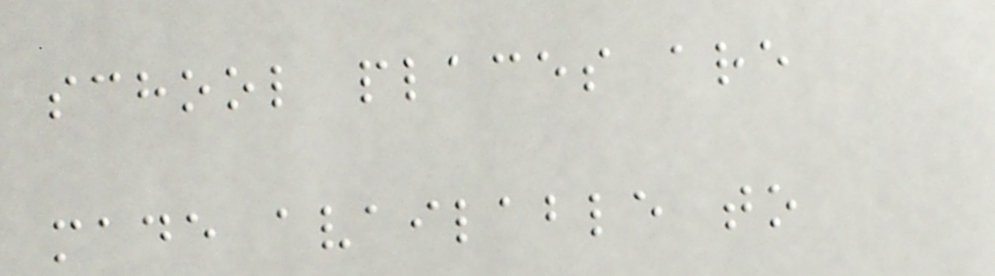school places are
made available to
